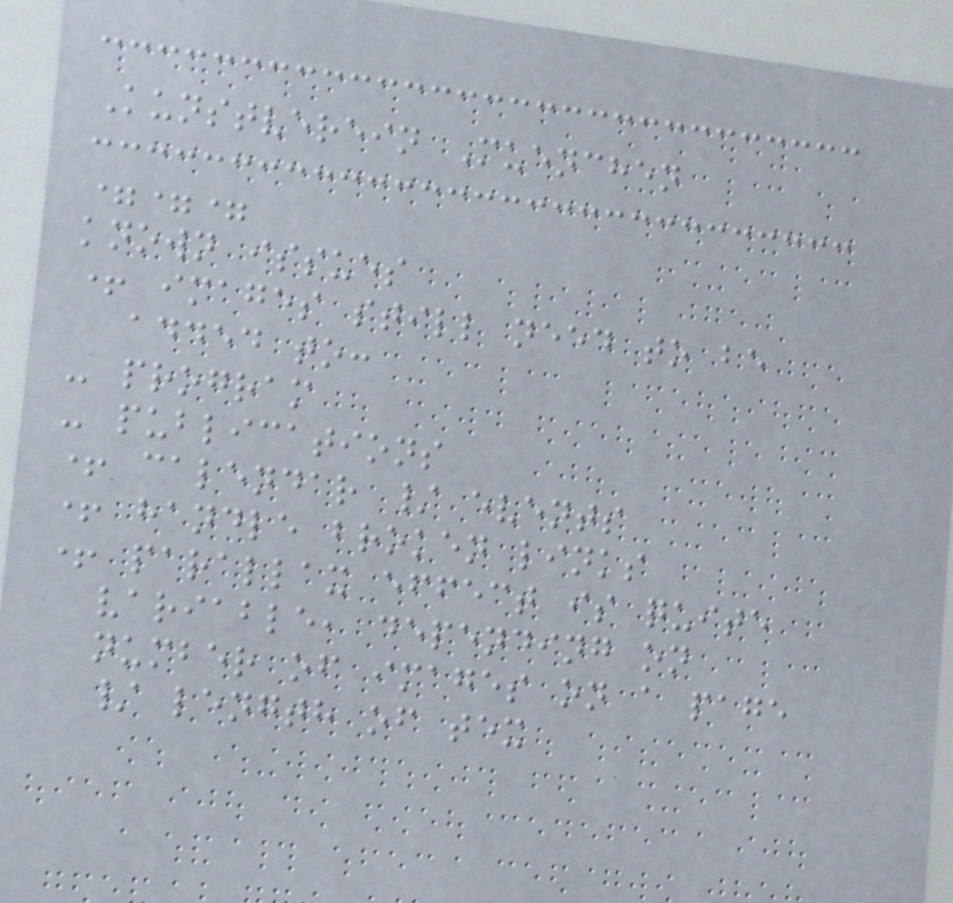Kunstverein Muenchen
===
known issues
+ images still need to be
added to:
- program
- publications
+ calendar / events
+ handle broken links
+ parallax effect is quite
variable, depending on
number of images on a page
/ length of tex
